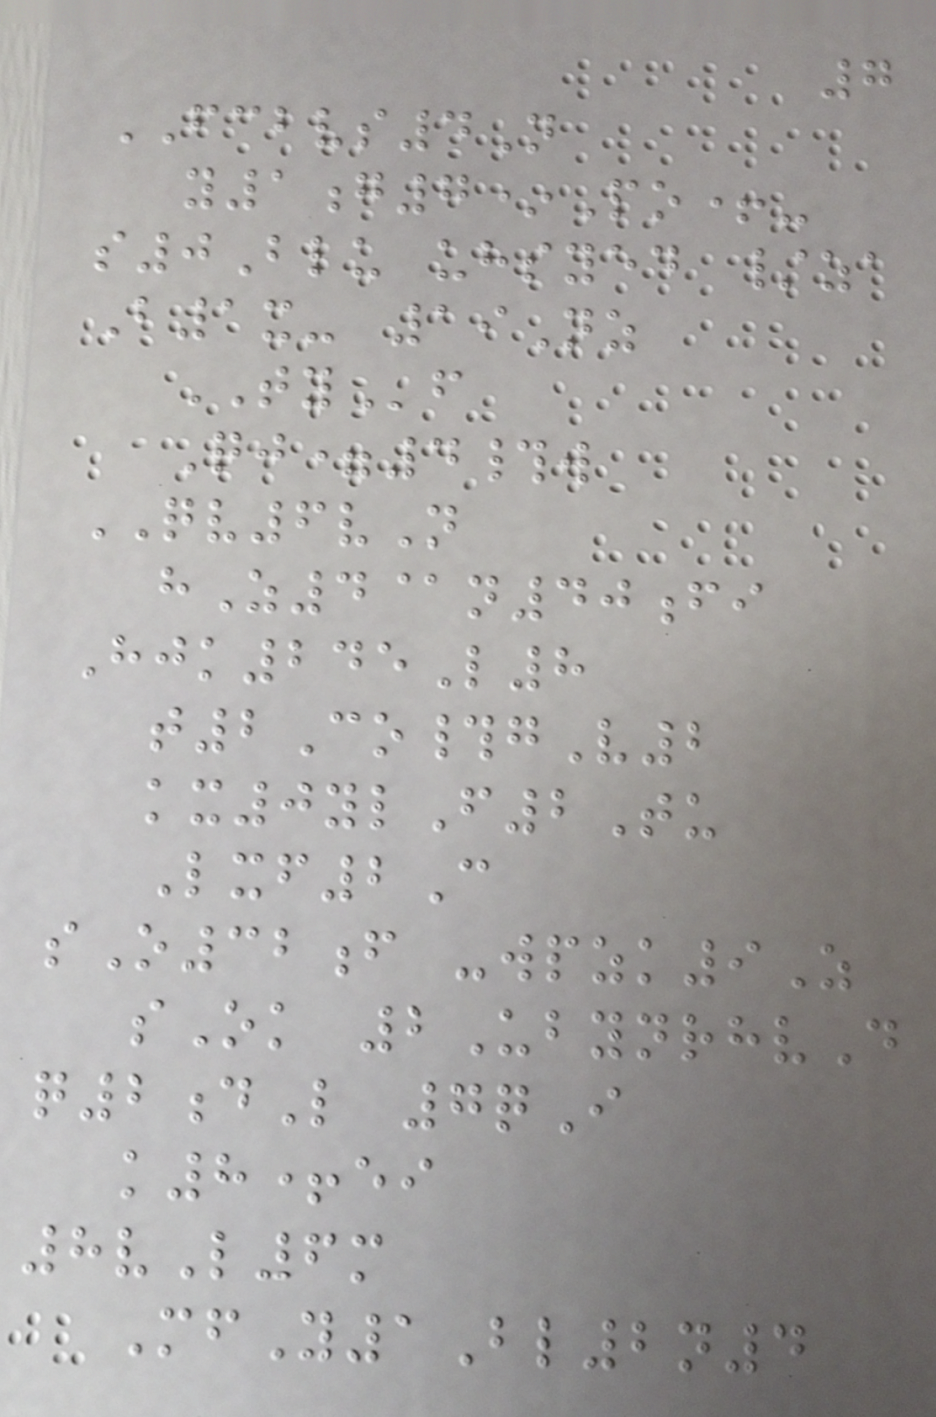7
FCBVS4N
y1g7*Po+-
s0Blu uhsyed /za
B1x- 19Nz
TYf
Qj=4#w
QV6vN
hZ4@n40fi
Hjk245L8
t2Co#gV2
kx0ylF2Tu
Lxf2C
sO32f -wpzk9Z
sOk 2UbynrhvD
q2dL 7qI
k8+ei
8vL6m
MfY1Bl2n4
